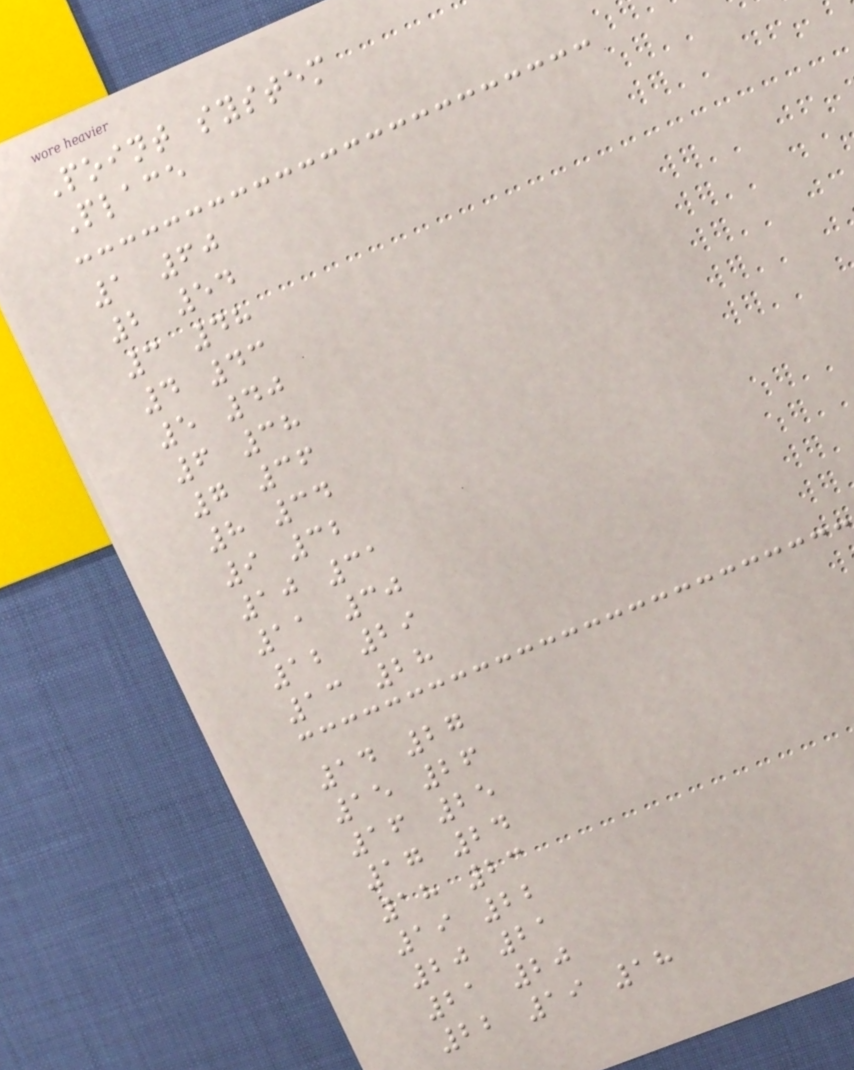Point system
Place
1 60
2 54
3 48
4 43
5 40
6 38
7 36
8 34
9 32
10 31
11 30
12 29
13 28
14 27
15 26
16 25
17 24
18 23
19 22
20 21
21 20
22 19 18
